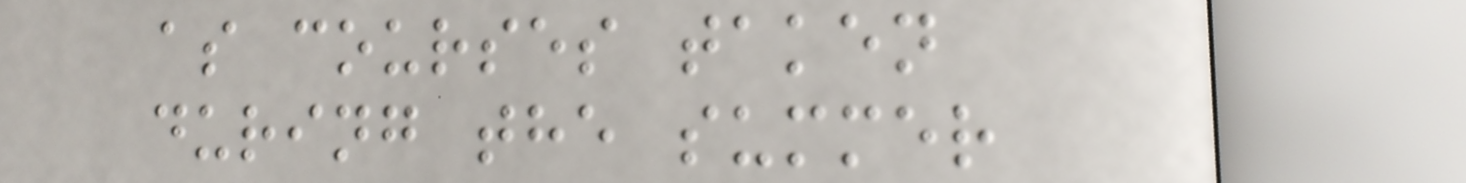as courses taken
during the summer
